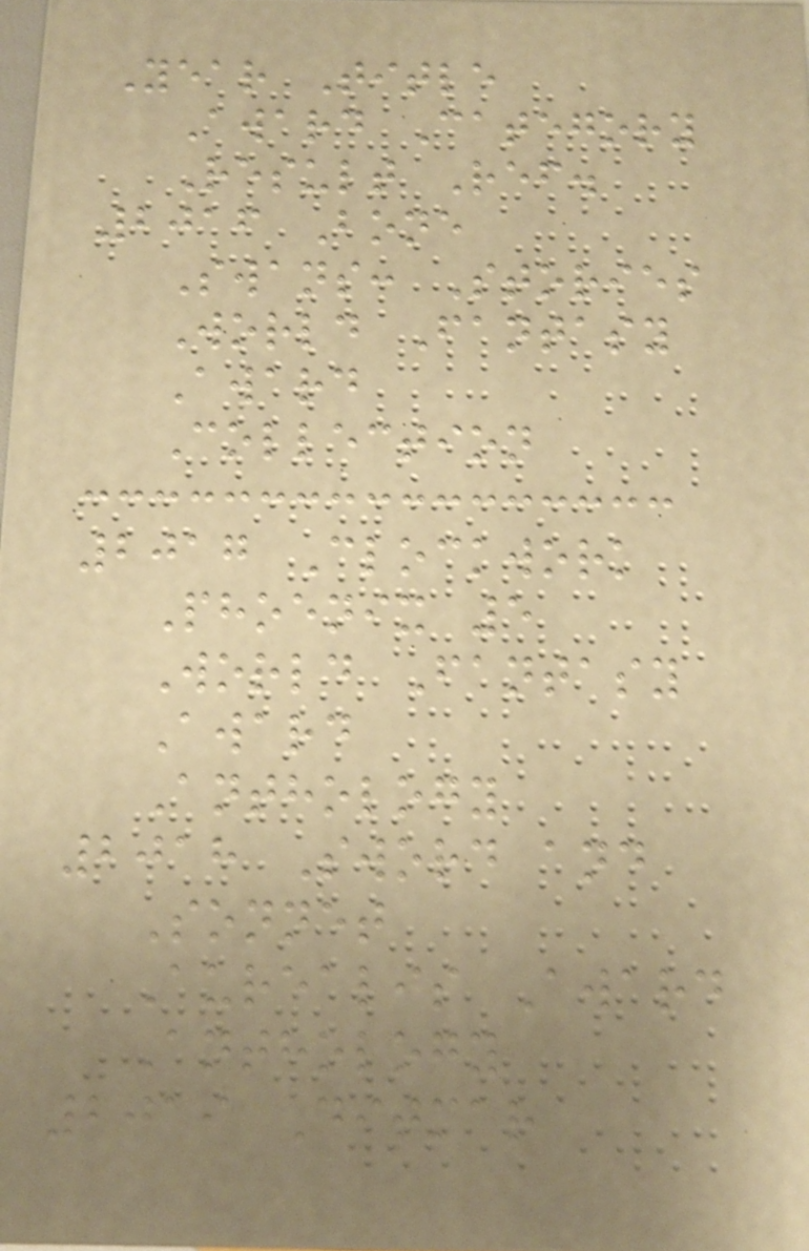Year Title
Award Category
Result Ref.
2016 Bone
Swans: Stories
World Fantasy
Award
Collection
2017 Clockwork
Phoenix 5
World Fantasy
Award
Anthology
2018 Sword and
Sonnet
Aurealis Award
Anthology
2019 Ditmar
